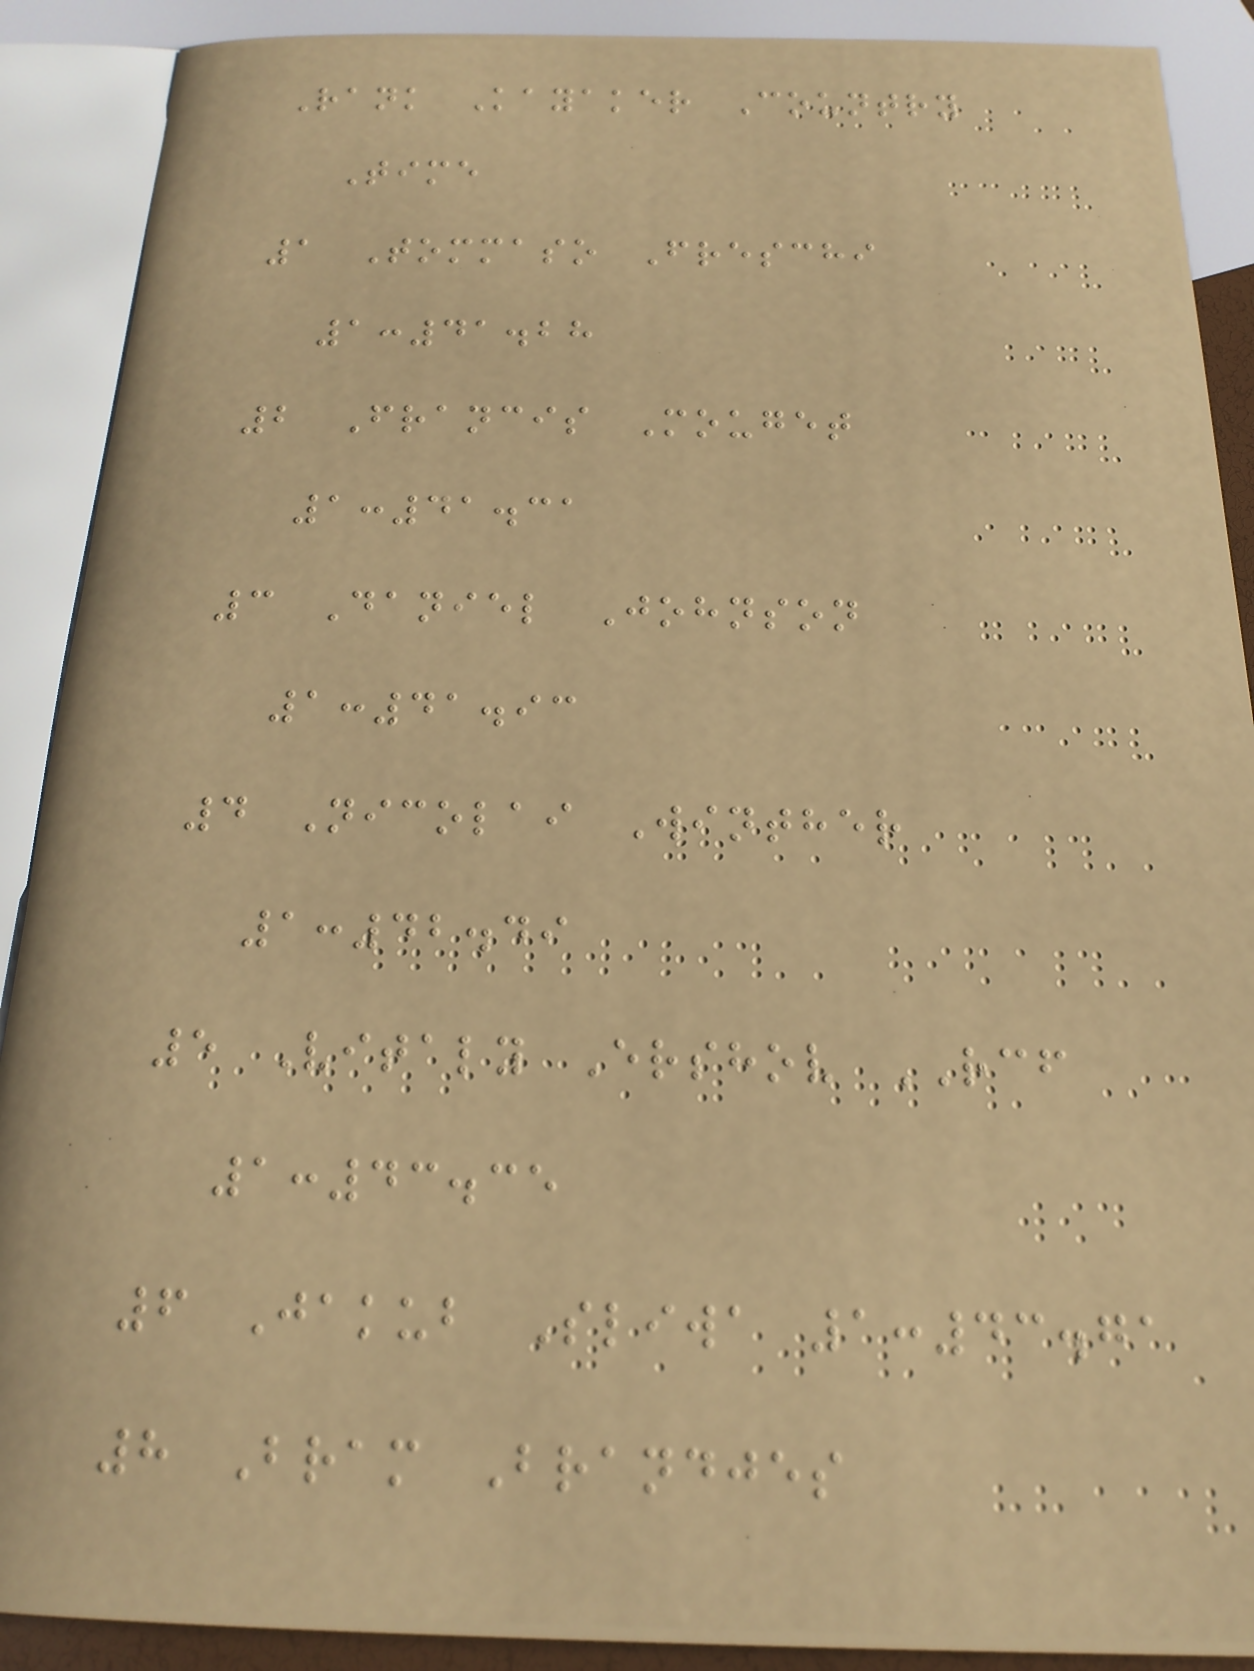Rank Kayaker Country
Time
1 Tommaso Freschi
1:41.28
2 Francis Mouget
1:41.31
3 Daniel Johnson
1:41.93
4 Nicolai Winther
1:42.49
5 Vitaly Ershov RCF
1:43.35
6 Jakub Sliwa 1:43.71
8 Bram Brandjes
